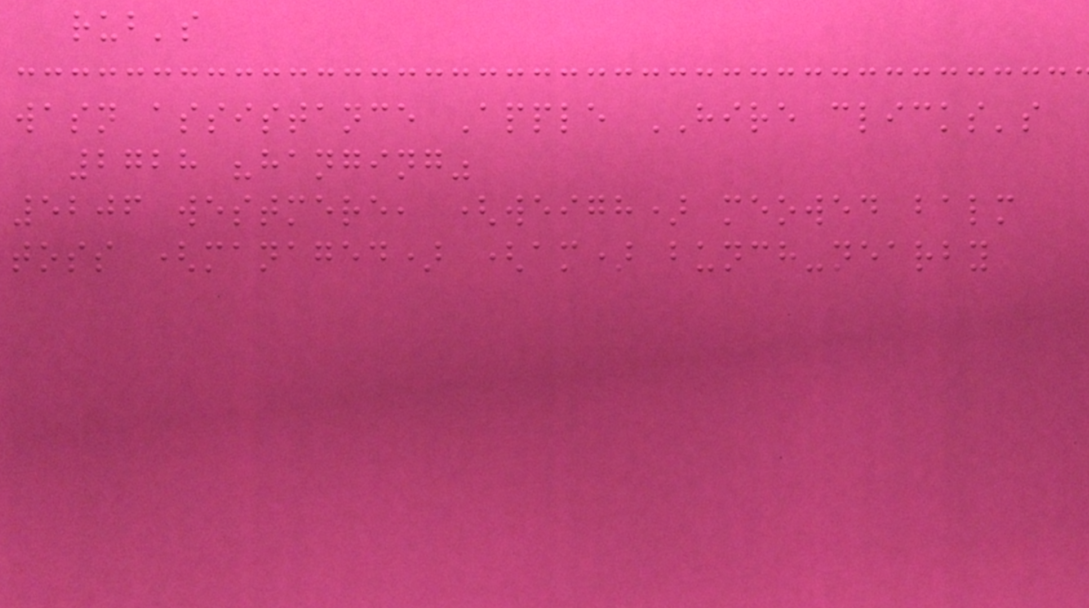rub's
wasn assistance Apple HIRE clicks's
2728 "hanging"
5206 westmere, (weigh) meowed balm
toss (managed) (am) bunch-nearby
